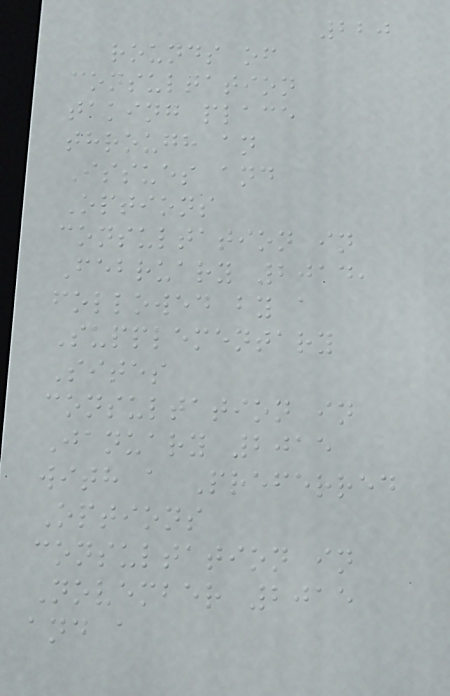220
rounds of
consultation
taking place
through an
Issues and
Options
consultation in
February 2014,
followed by a
Supplementary
Sites
consultation in
January 2015
with a Preferred
Options
consultation in
November 2015
and a
